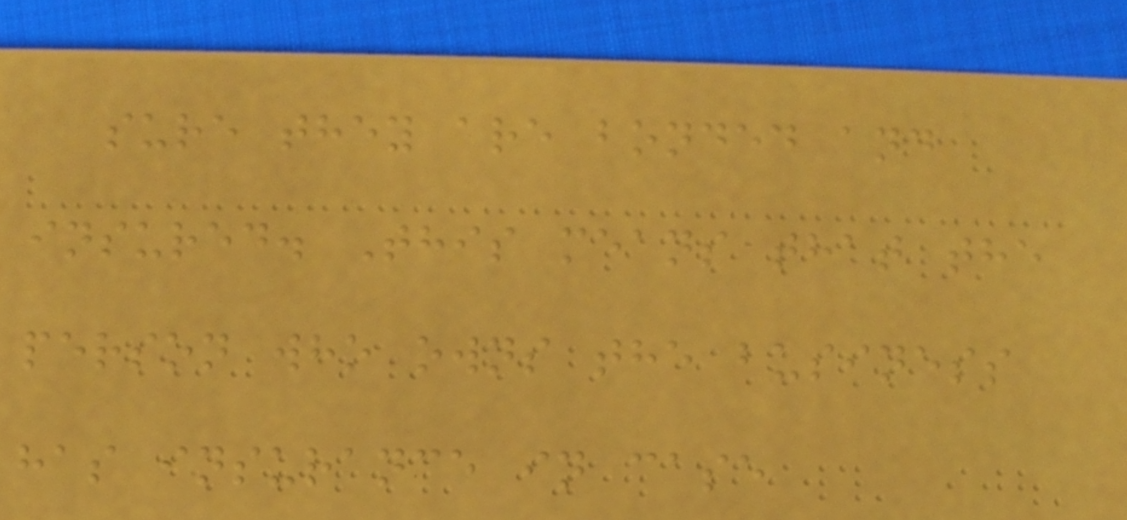sure they are bonded and
insured. This means that the
person who owns the business
has insurance in case
